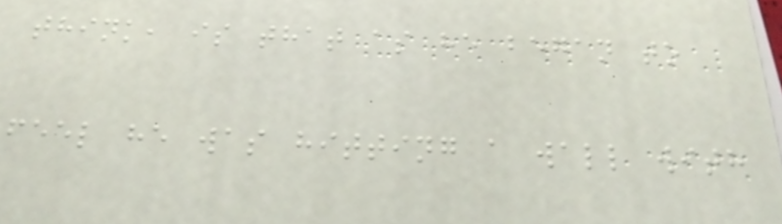think, is that as he began to
feel he was hitting a wall with
